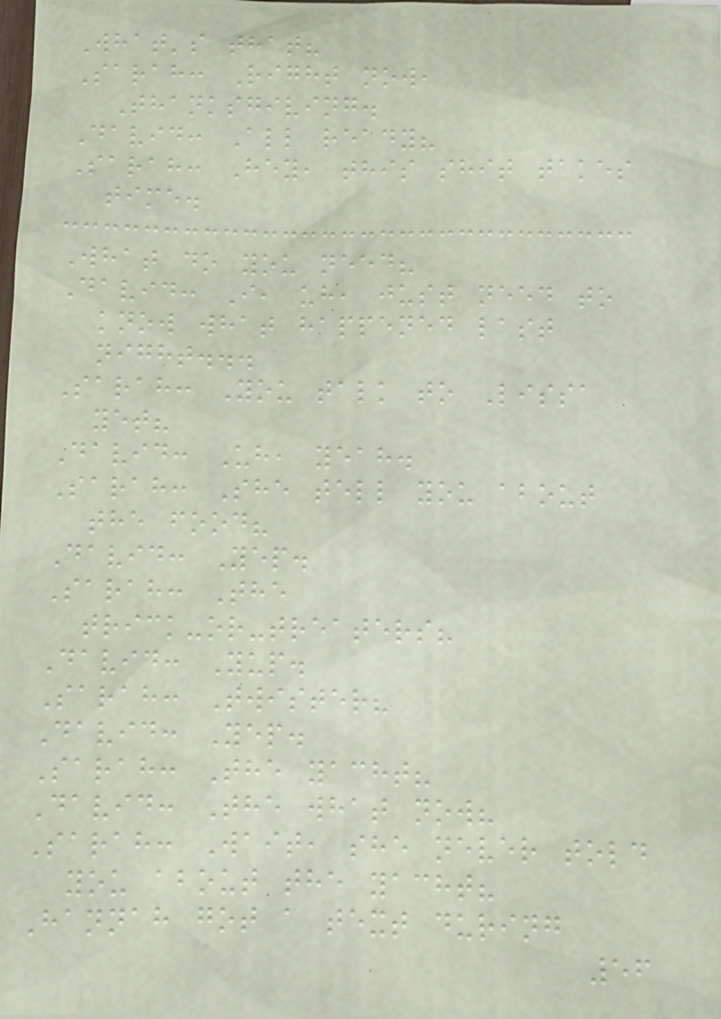What's that?
Sarah: Right now,
Thanksgiving.
David: All ready?
Sarah: Hey, this shit takes
time.
What do you need?
David: I, uh, just need to
know what happened last
night...
Sarah: You talk to Lissa
yet?
David: Uh, yeah.
Sarah: She tell you about
the food?
David: Yep.
Sarah: The
trick-or-treaters?
David: Yup.
Sarah: Twister?
David: Yep.
Sarah: The yacht?
David: The what now?
Sarah: Wait, she never told
you about the yacht?
Hannah got a text during
56
